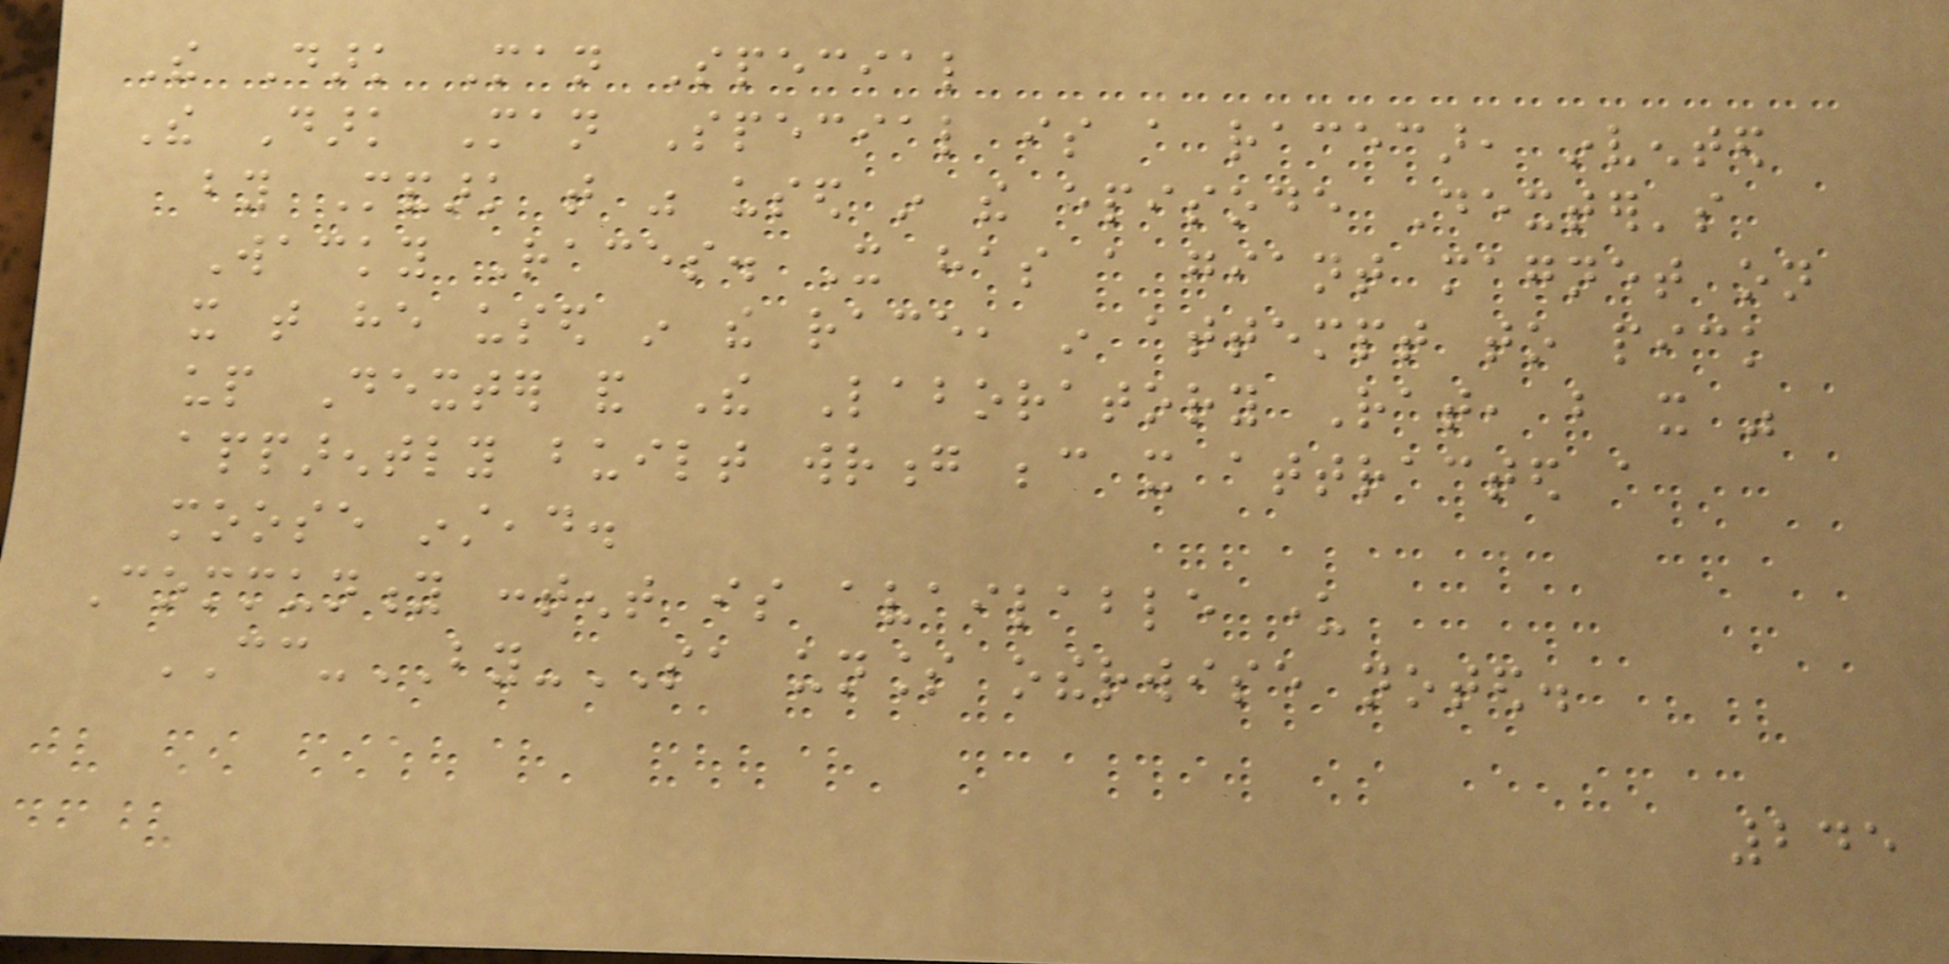The Dark Man Special
The Dark Man Special is a racecar, invented
by Mandark that was used in the episode Dexter's
Wacky Races. It has a giant magnet on
it that he used in the race, in attempt to pick
up Dexter and The Laboratory Rat, but it was
apparently built wrong because it attracted a
moose instead.
Community content is available under
CC-BY-SA unless otherwise noted.
245
